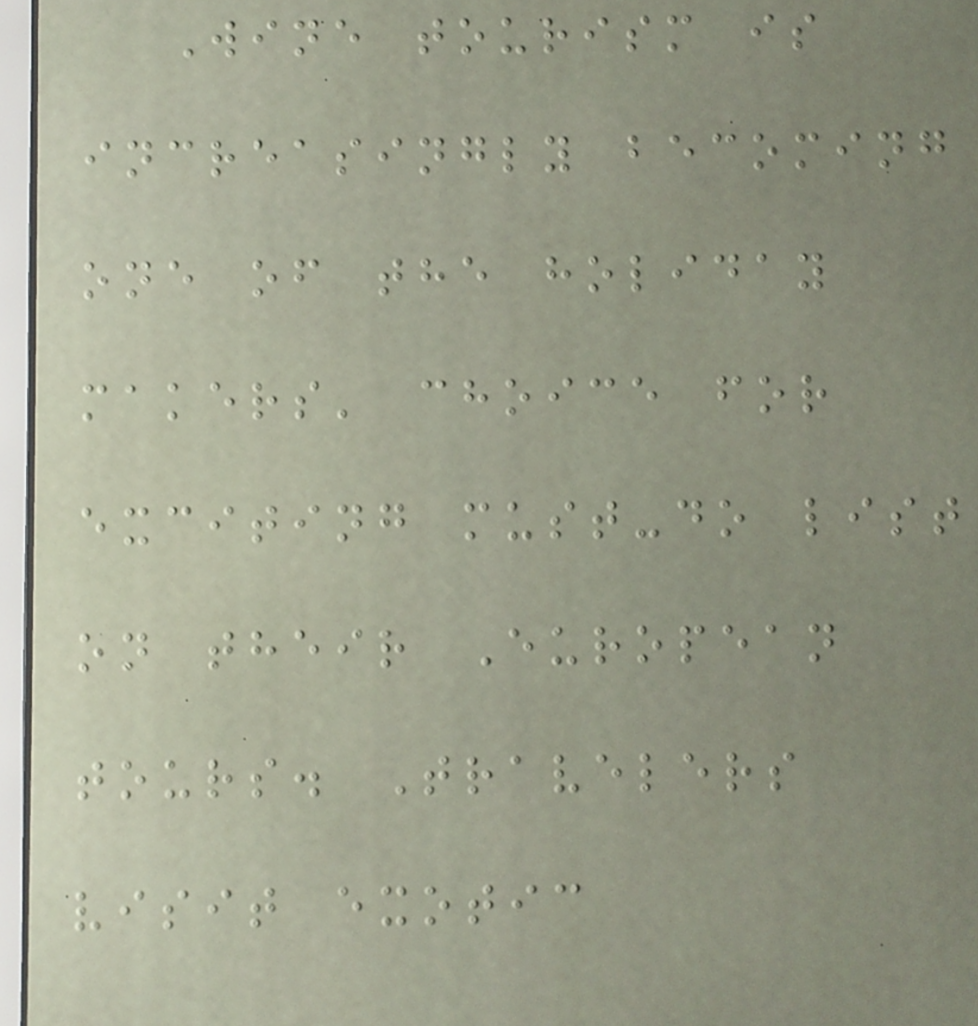Wine tourism is
increasingly becoming
one of the holiday
makers' choice for
exciting must-do list
on their European
tours. Travelers
visit exotic
